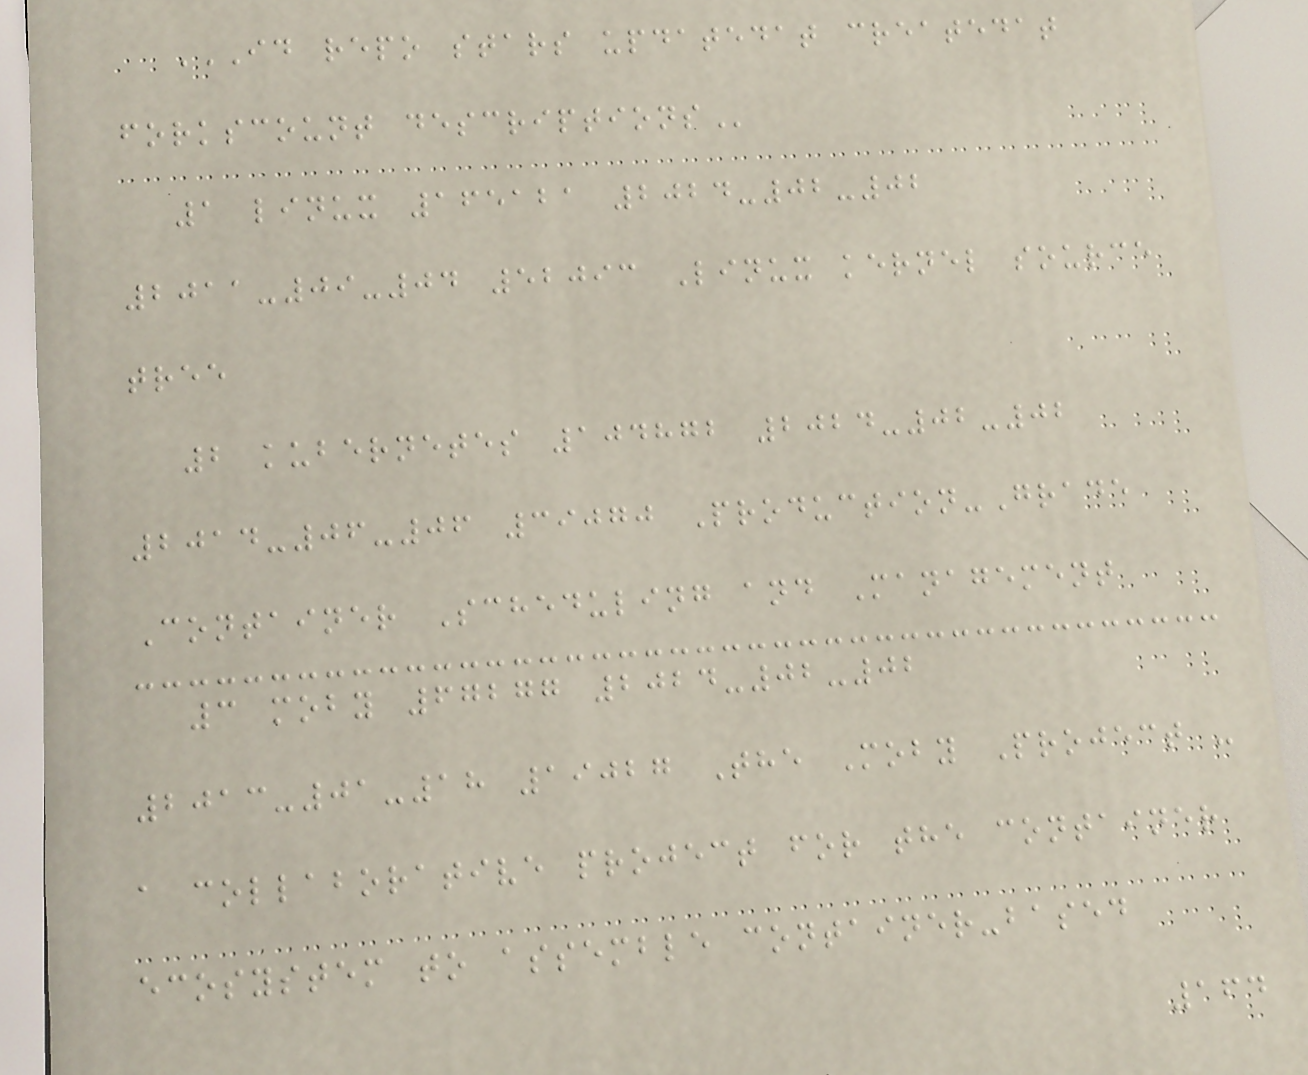ID REPO STARS UPDATEDAT CREATEDAT
FORKSCOUNT DESCRIPTIONS
1 linux 165121 2024-02-02
2011-09-04 52093 Linux kernel source
tree
2 kubernetes 104872 2024-02-02
2014-06-06 39070 Production-Grade
Container Scheduling and Management
3 moby 67277 2024-02-02
2013-01-18 19027 The Moby Project -
a collaborative project for the container
ecosystem to assemble container-based
164
